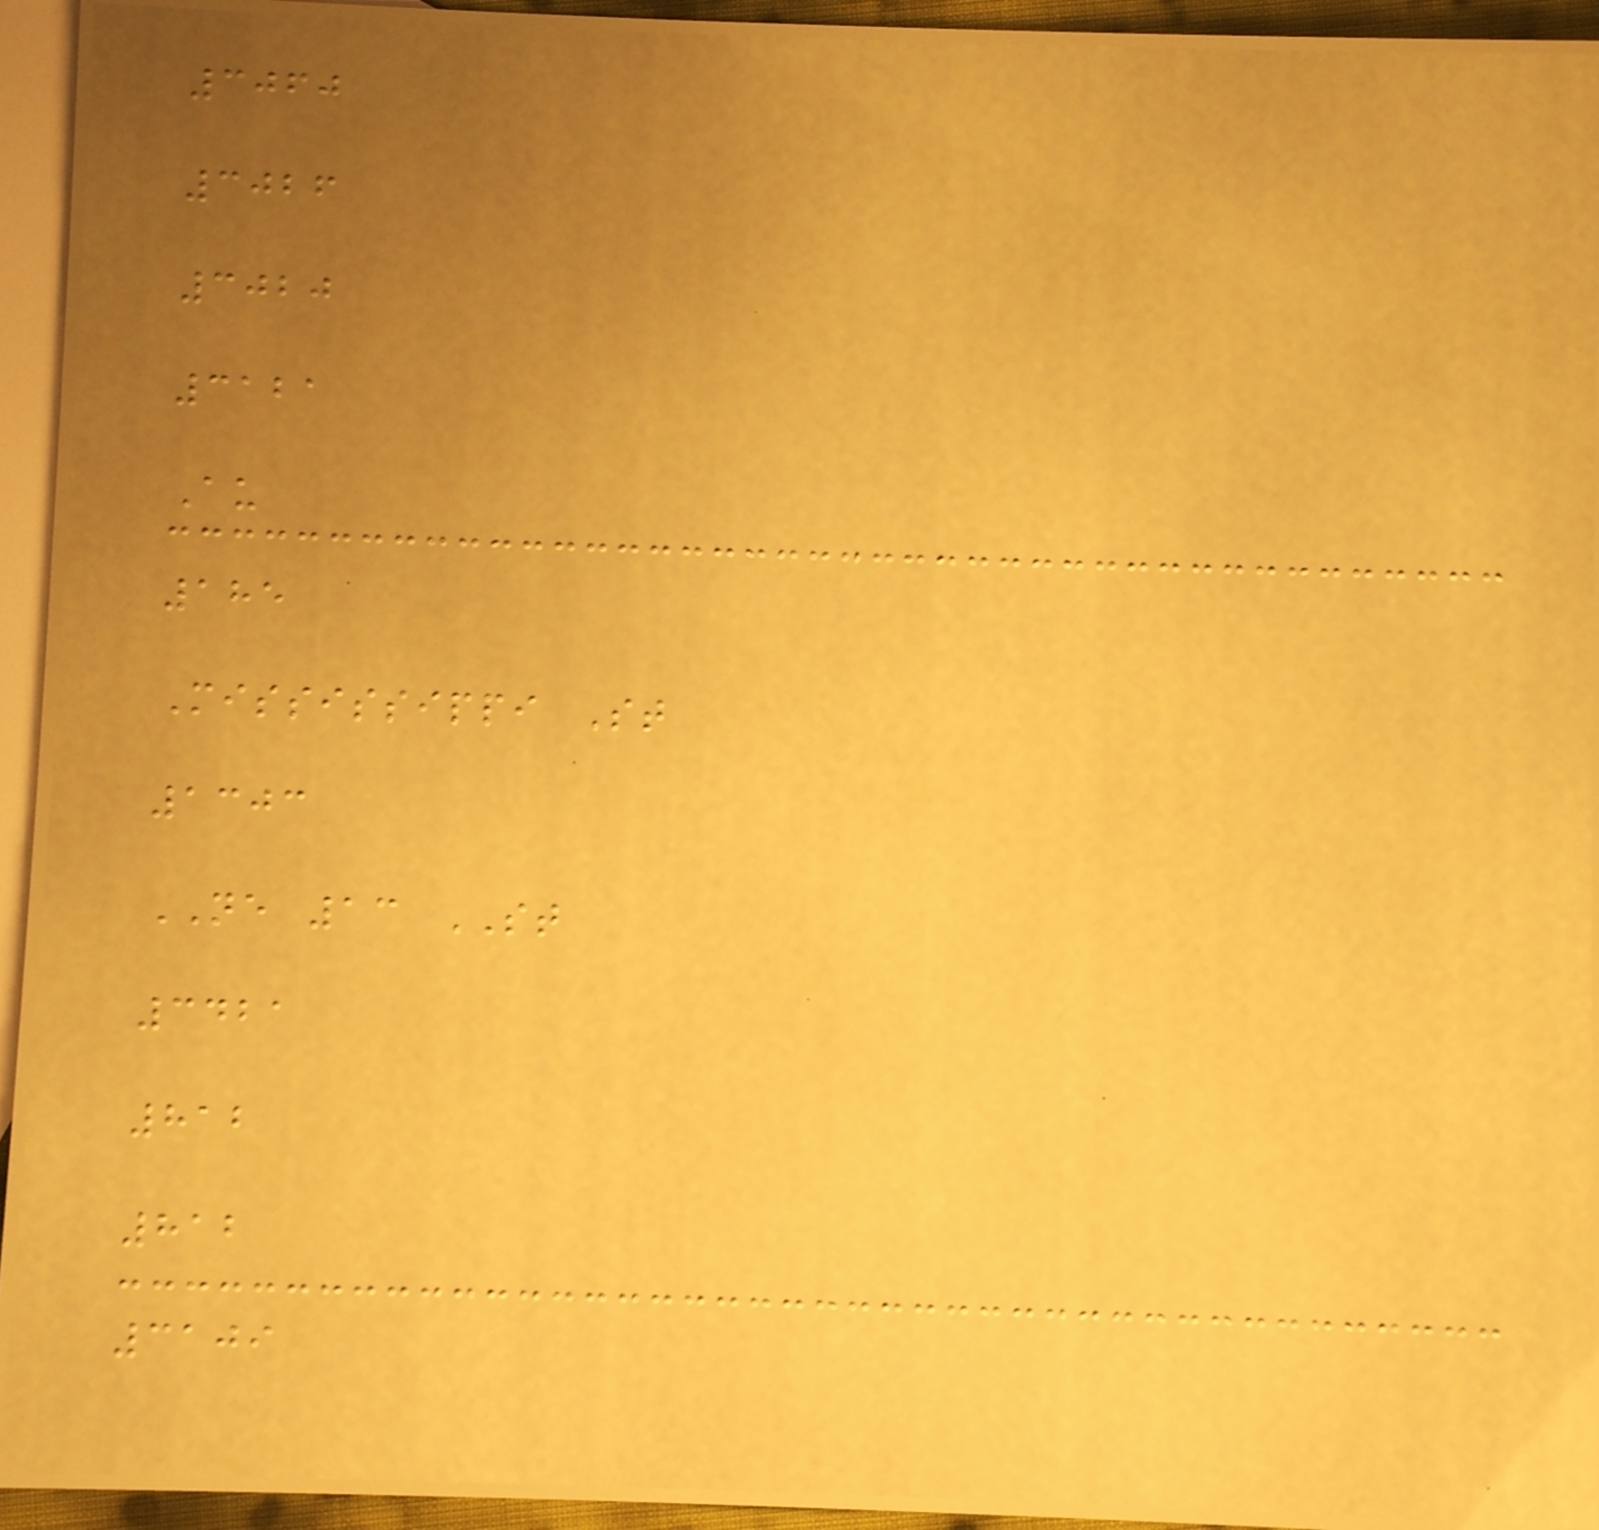3060
3026
3020
3121
Au
185
Mississippi St
1303
NE 13 ST
3421
812
812
3109
